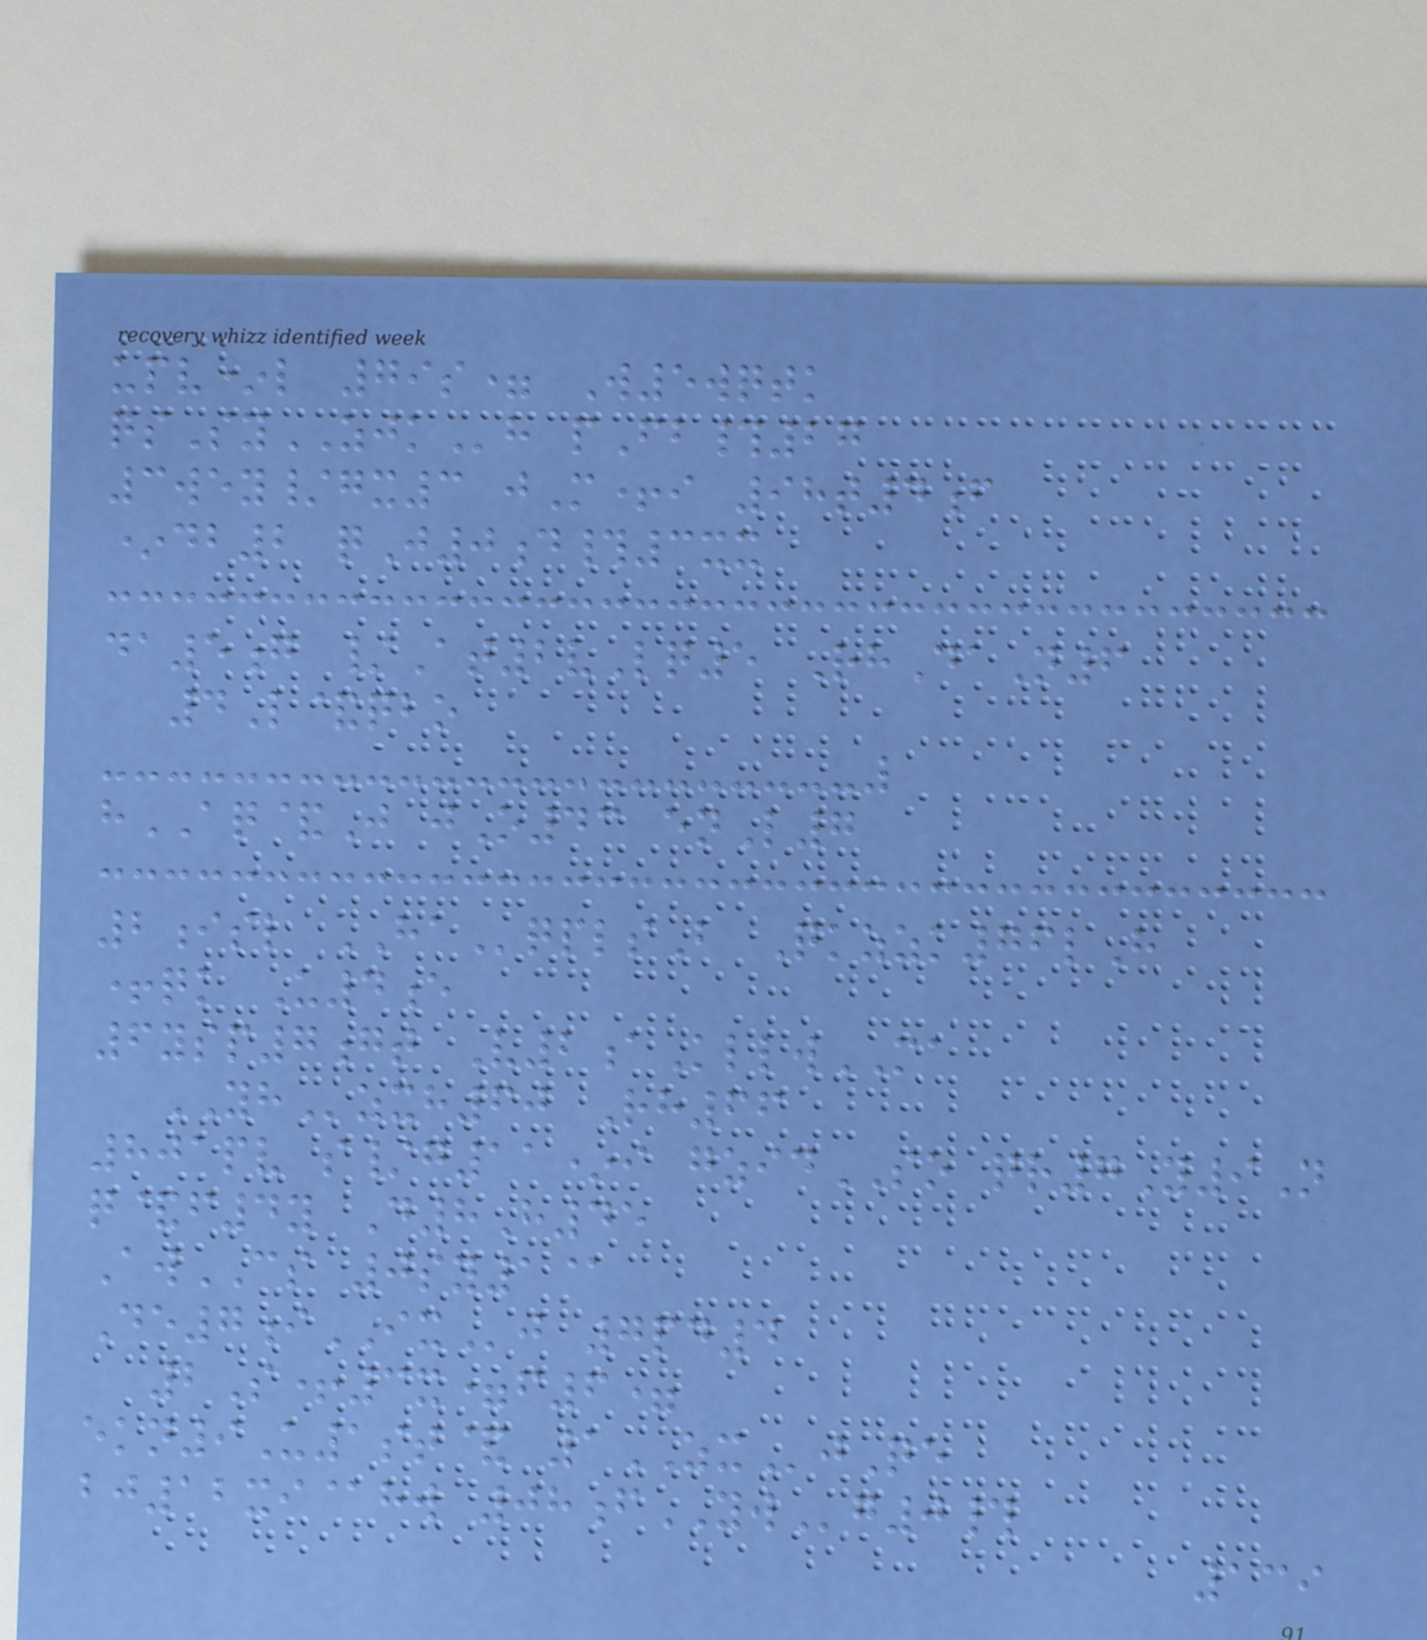upv*l 79s= W5wqtk
qsSyZJKh pFb#27
3wey/gx3 jM+i 98t4f
*db2 qJ0d#3xx
da5g /At2vLq5 RhDaN6
4L&qbo
hAQ&J jO43 enL7
2isl HAqplsB Qkzzk76lH
+qk U4e
6ysp7gt V2aKllwMA
YHzxh60 Rh66
801pv s/g11*i gzidSO qr7Y9N
q&f4y D8H45
AwCS 0sy1@
De7iIXj 7pd4
2S+3x=f6=
ekn9U1st& 1ZXjQe
bj12xi@hw 08fYWg0#
139
